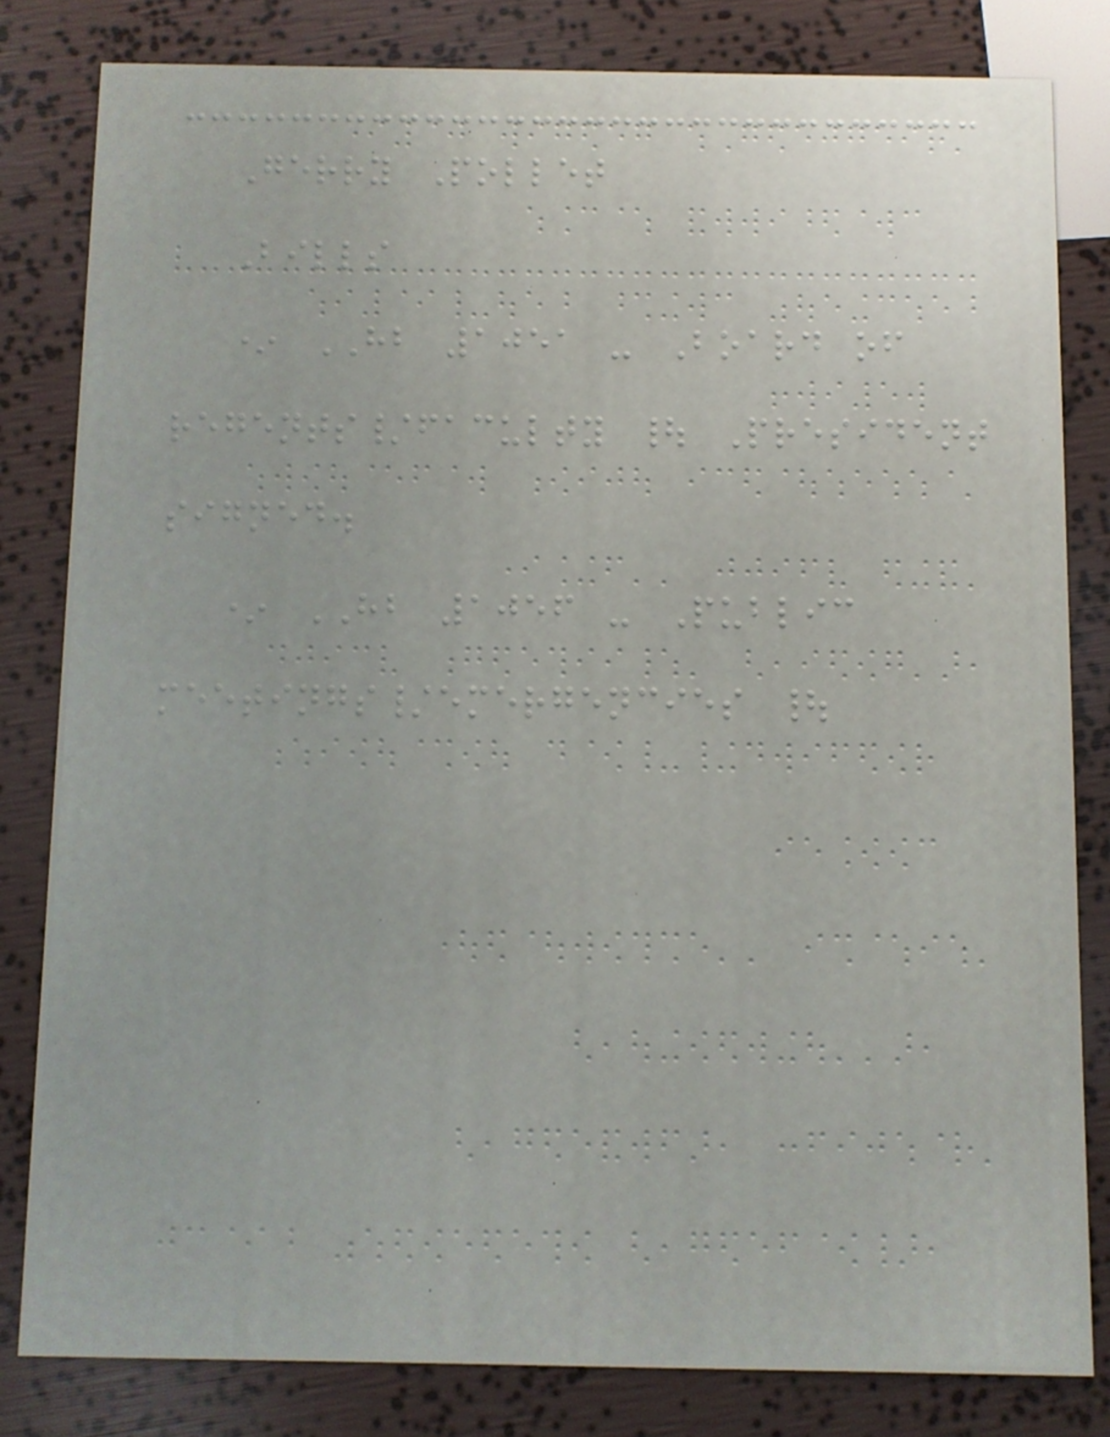Gerry Pollet
Bills
* HB 1051 - Board of
regents/faculty | President
signed.
* HB 1056 - Public
meetings/emergencies |
